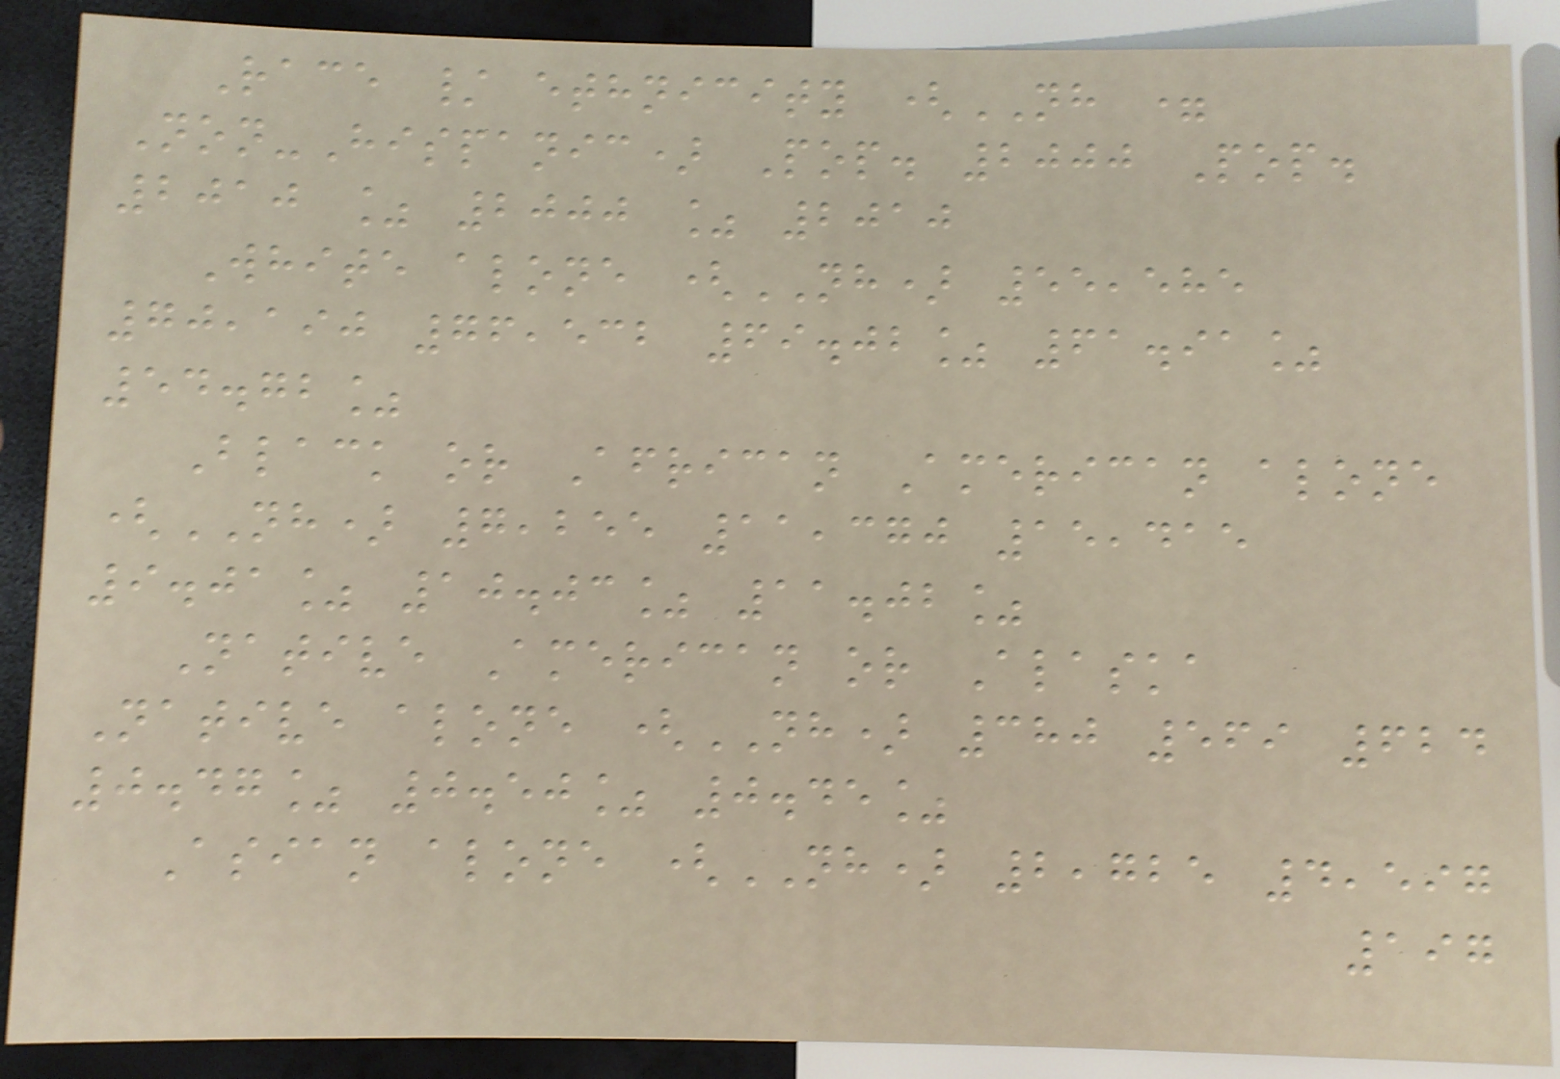Race / ethnicity (NH =
Non-Hispanic) Pop. 2000 Pop.
2010 % 2000 % 2010
White alone (NH) 55,585
70,190 76,532 69.02% 61.91%
54.72%
Black or African American alone
(NH) 7,255 11,370 15,415
9.01% 10.03% 11.02%
Native American or Alaska
Native alone (NH) 380 569 624
0.47% 0.50% 0.45%
Asian alone (NH) 2,725 4,597
197
